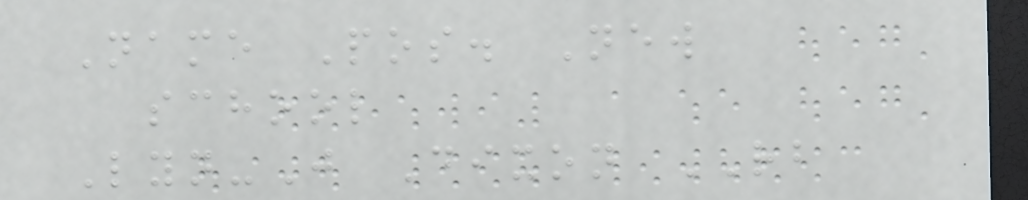Name Pos. New
school
Lyn-J Dixon RB
